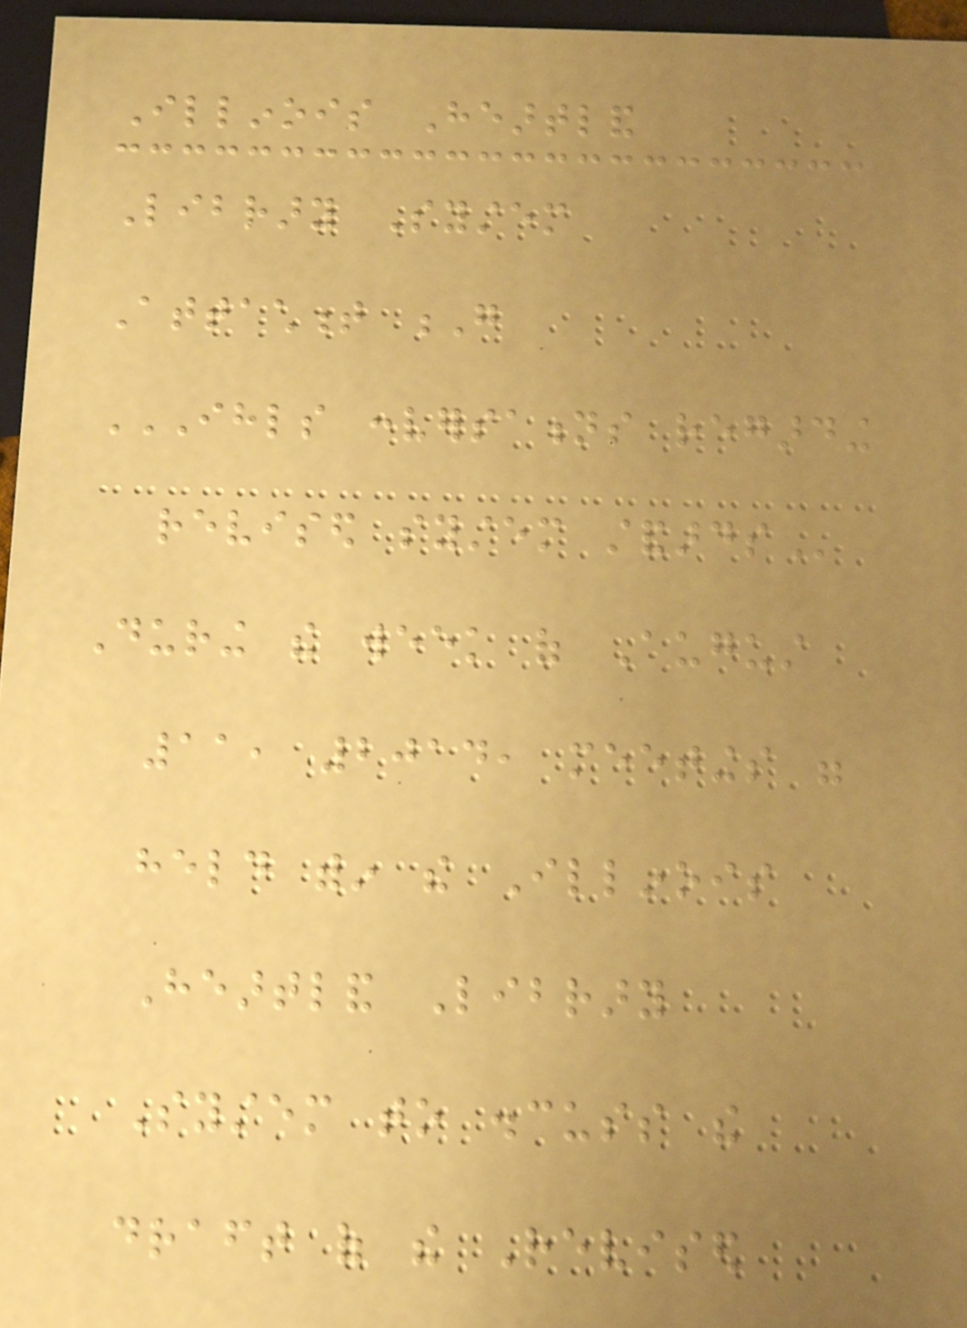Illinois Heartland
Library System
Attachment G
IHLS CONVERSATIONS REGARDING
REVISED SYSTEM STANDARDS
During the week of August
11, 2014, meetings were
held within the Illinois
Heartland Library
System to discuss the
draft of the Revised
